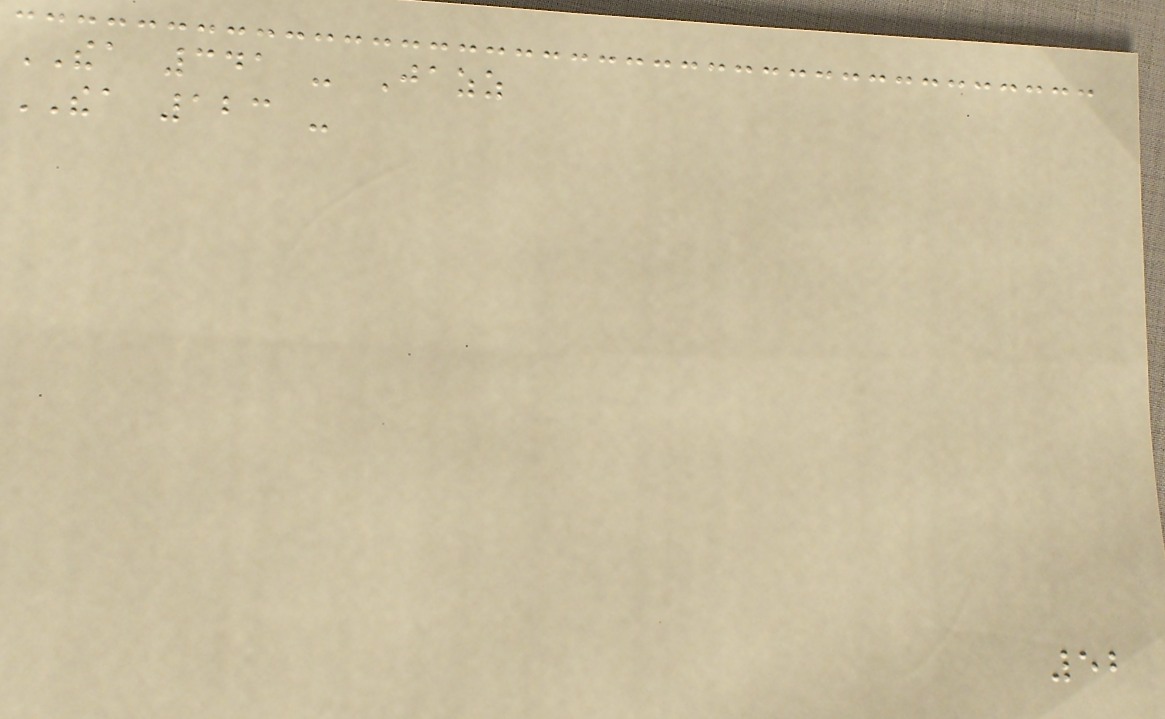THEA 341 - Jazz
THEA 123 -
52
